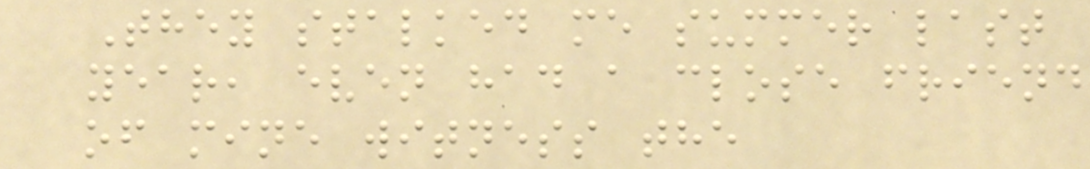They stalked me summer last
year, even had a close friend
of mine witness the
